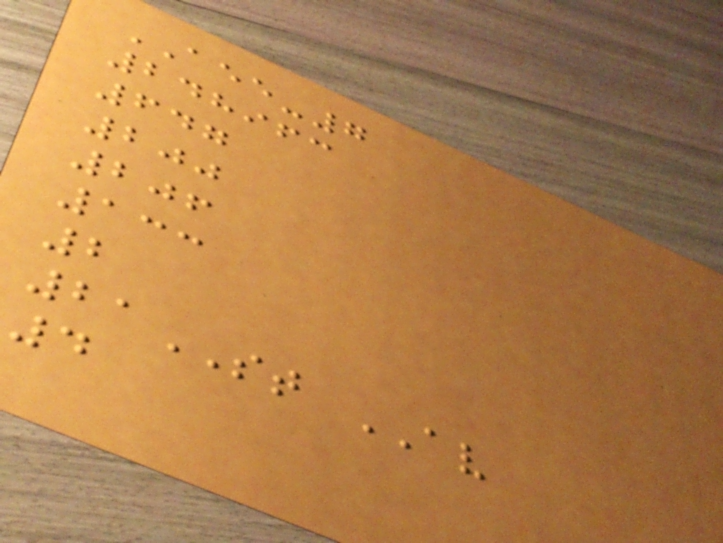AEE-7
248963
647
200
206
133
2
21ST AV
4
